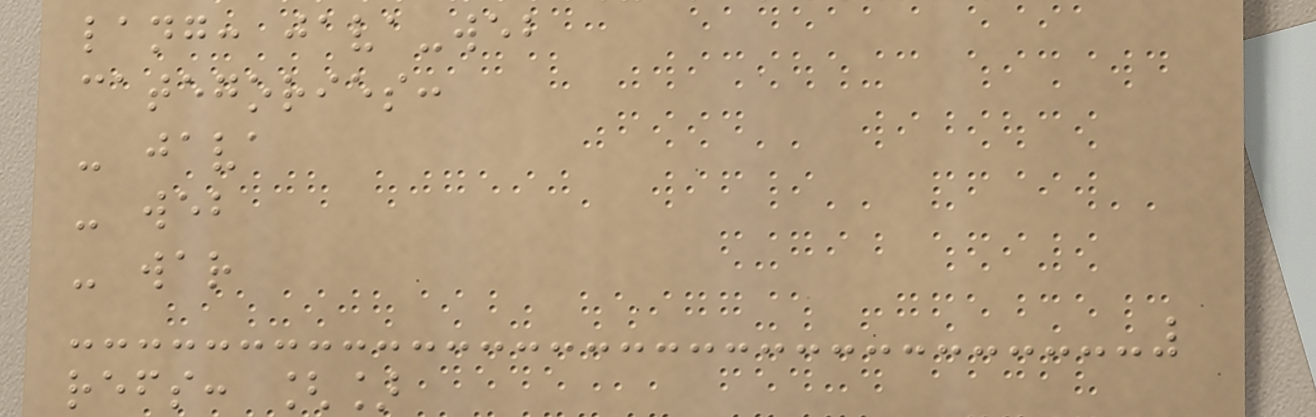lang: java-web
categories:
- java
- web
- war
refs: []
